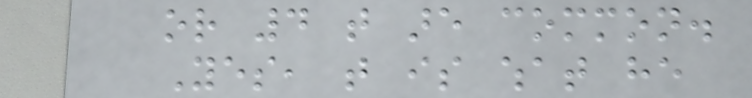or 4 that are common.
Yes, that is what he
